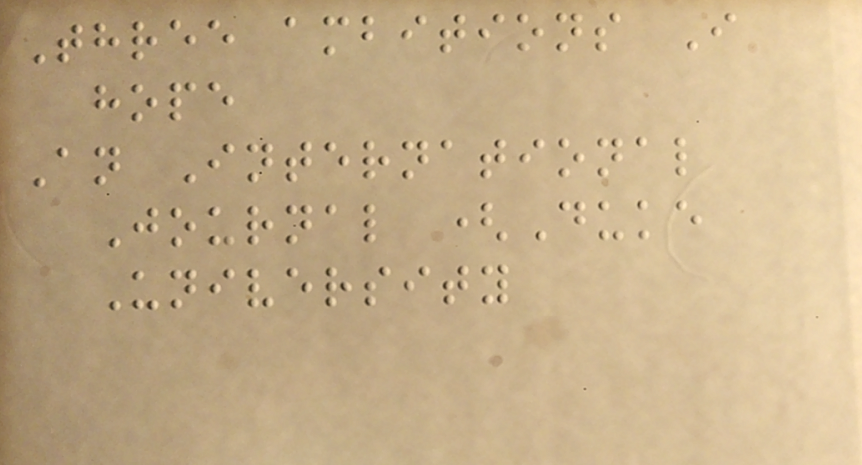Three ambitions I
hope
An International
Journal (Duke
University
